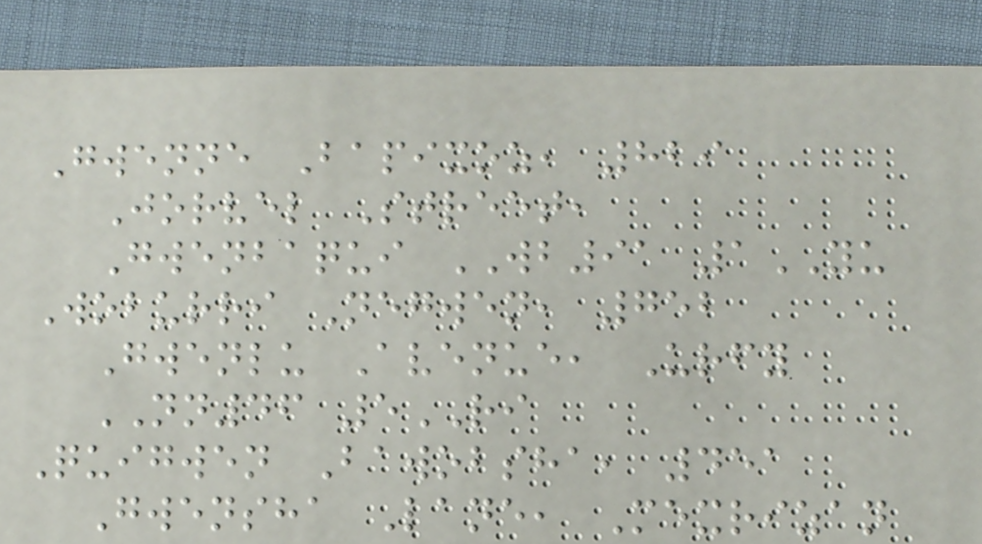Gwenne Bapixoz, 829
Jorvel Street,
Gwenbaqui WB91 1YU
Woburri Negwen, 752
Gwenlu Avenue, Urfy
NN46 5RI
Quigwen Bawobsha, 451
Gwensha Lane, Mexrizan
